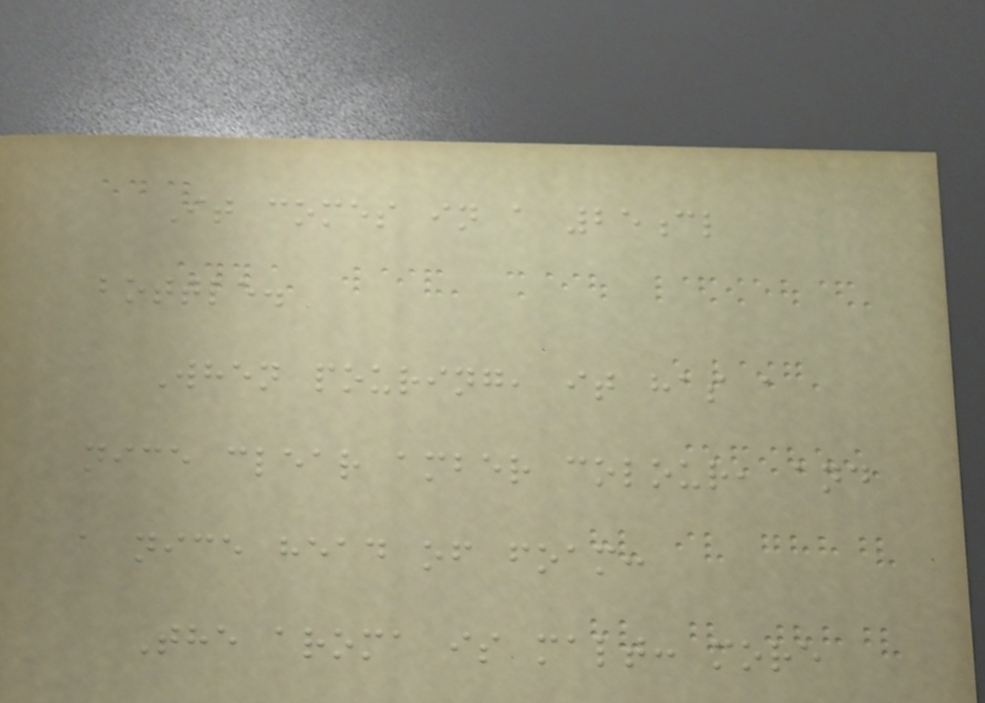It comes in a 25cl
bottle.
When pouring, it has a
nice clear amber colour, and
a nice head of foam:
The aroma is malt: more
